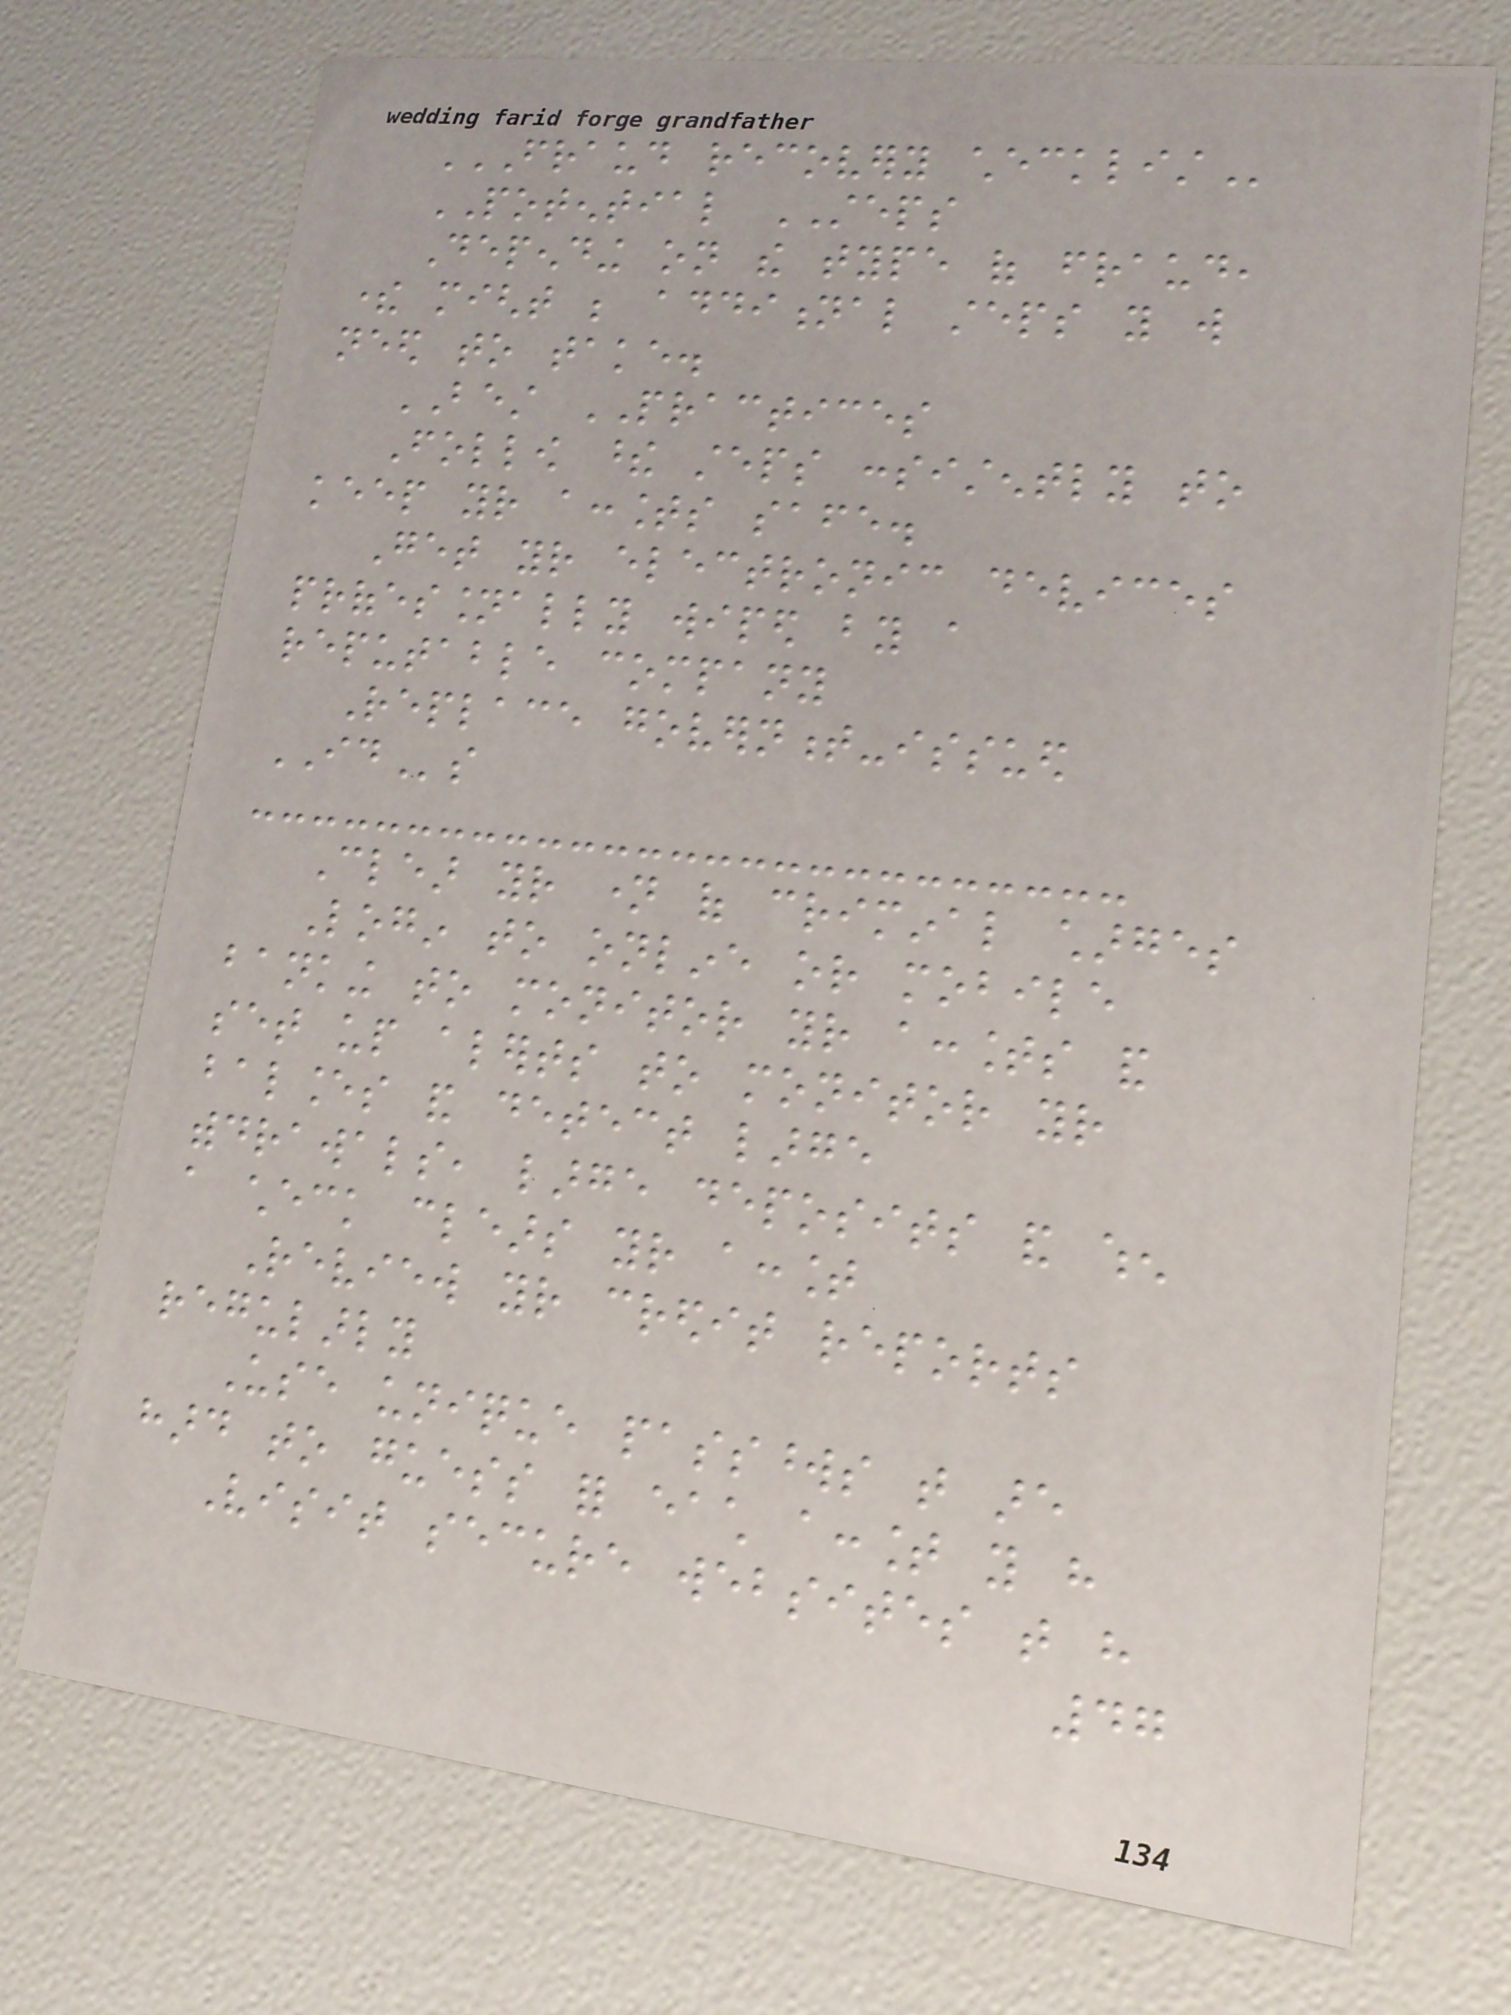FRAUD RECOVERY CHECKLIST
POTENTIAL STEPS
Depending on the type of fraud,
there might be additional steps you will
need to take.
BEST PRACTICES
Follow these steps consistently to
keep your accounts safe.
Get your electronic devices
professionally wiped by a
reputable company
Replace government-issued
IDs
Clear your name of criminal charges
Login to online or mobile
banking to monitor your accounts and
set up alerts to monitor your
balances and detect large
withdrawals, large deposits and when
a check clears your account
Review your credit reports
regularly
Use unique passwords that are
hard to guess for each account you have
Visit secure websites that have
47
